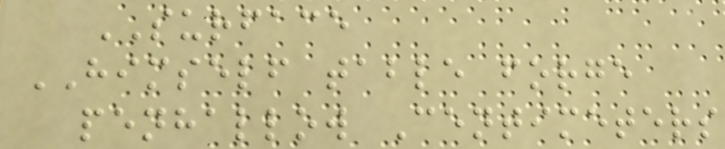SURFACE
HIMSELF table forge
penhallow Centimeters
